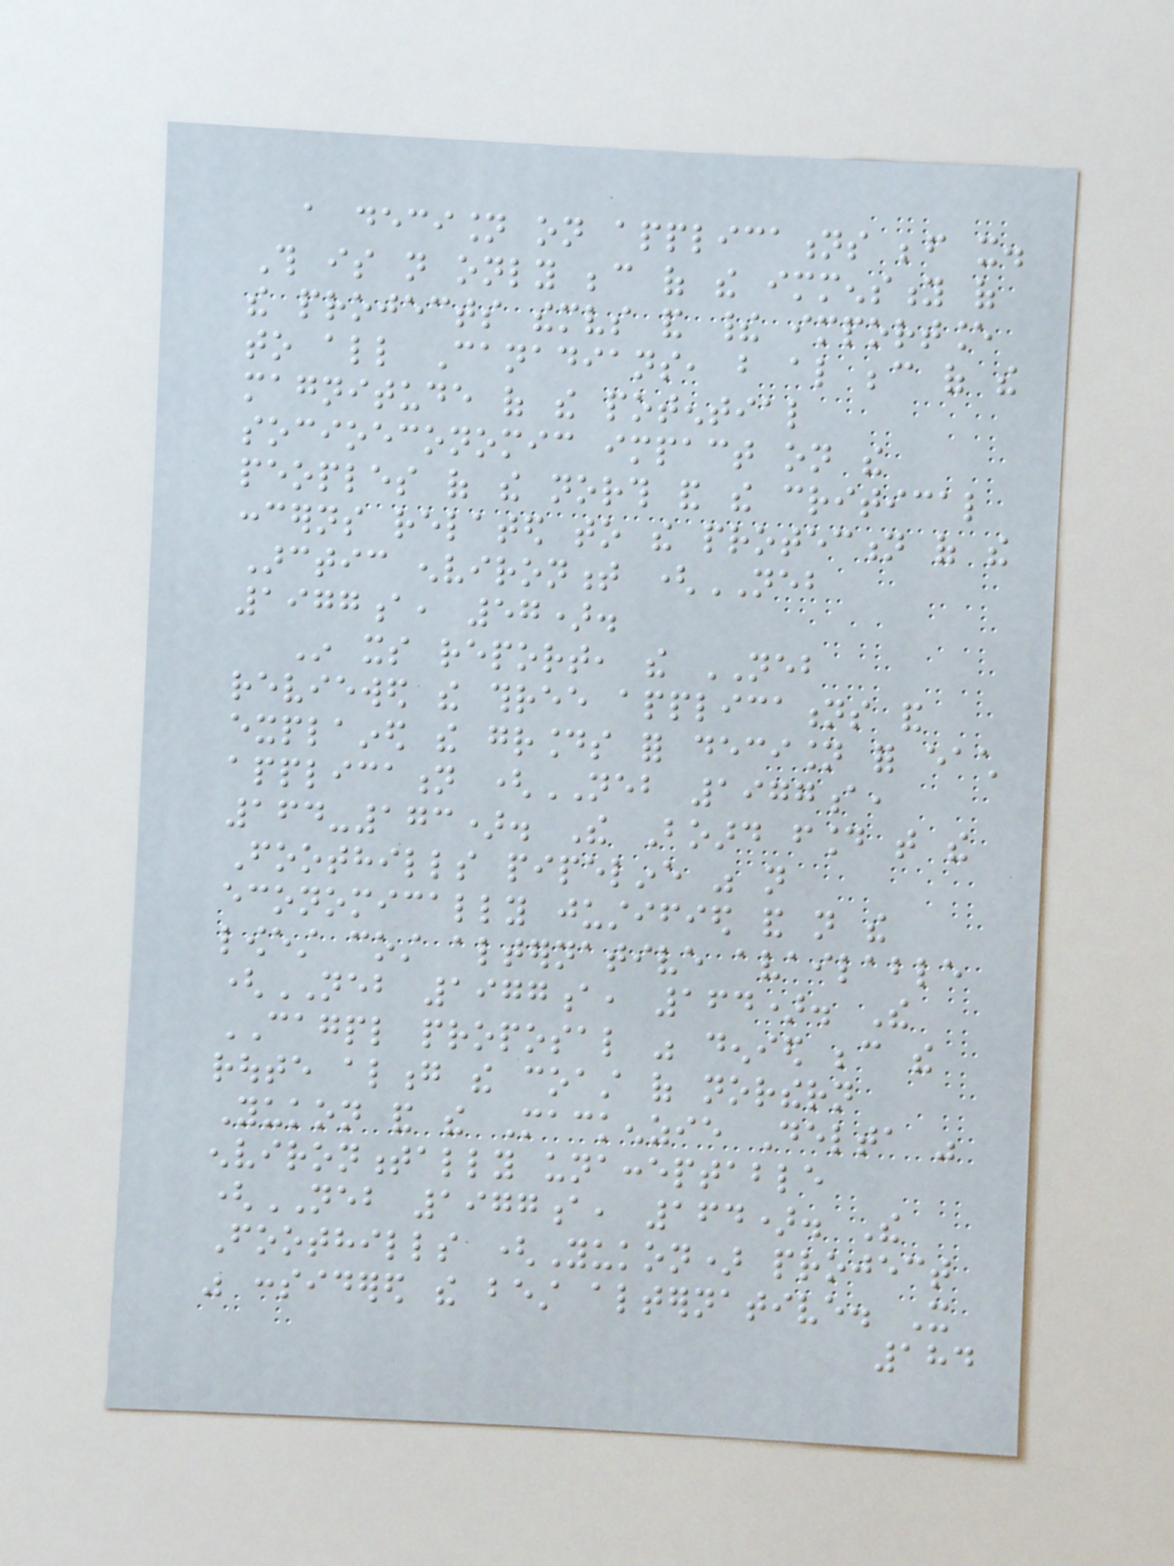a decision on applications before it.
This is not only because of the immensity of
the projects themselves and their importance
to all Canadians, but also because of the
magnitude of the potential
socioeconomic impact on the
peoples of the north and the critical
concerns related to the protection of the
Arctic environment (NEB
1977a, 57).
In its report, the NEB
reviewed the three applications and
explained the grounds for decision for each
application (NEB 1977a,
164-173). The Board found that the
Foothills pipeline was not
economically justified and not the
lowest cost alternative available
(NEB 1977a, 164). The
CAGPL proposal was denied because the
route along the coast of northern
Yukon and the Mackenzie Delta was
environmentally unacceptable
(NEB 1977a, 164). The
Foothills (Yukon) project
was considered the best alternative. It
184
